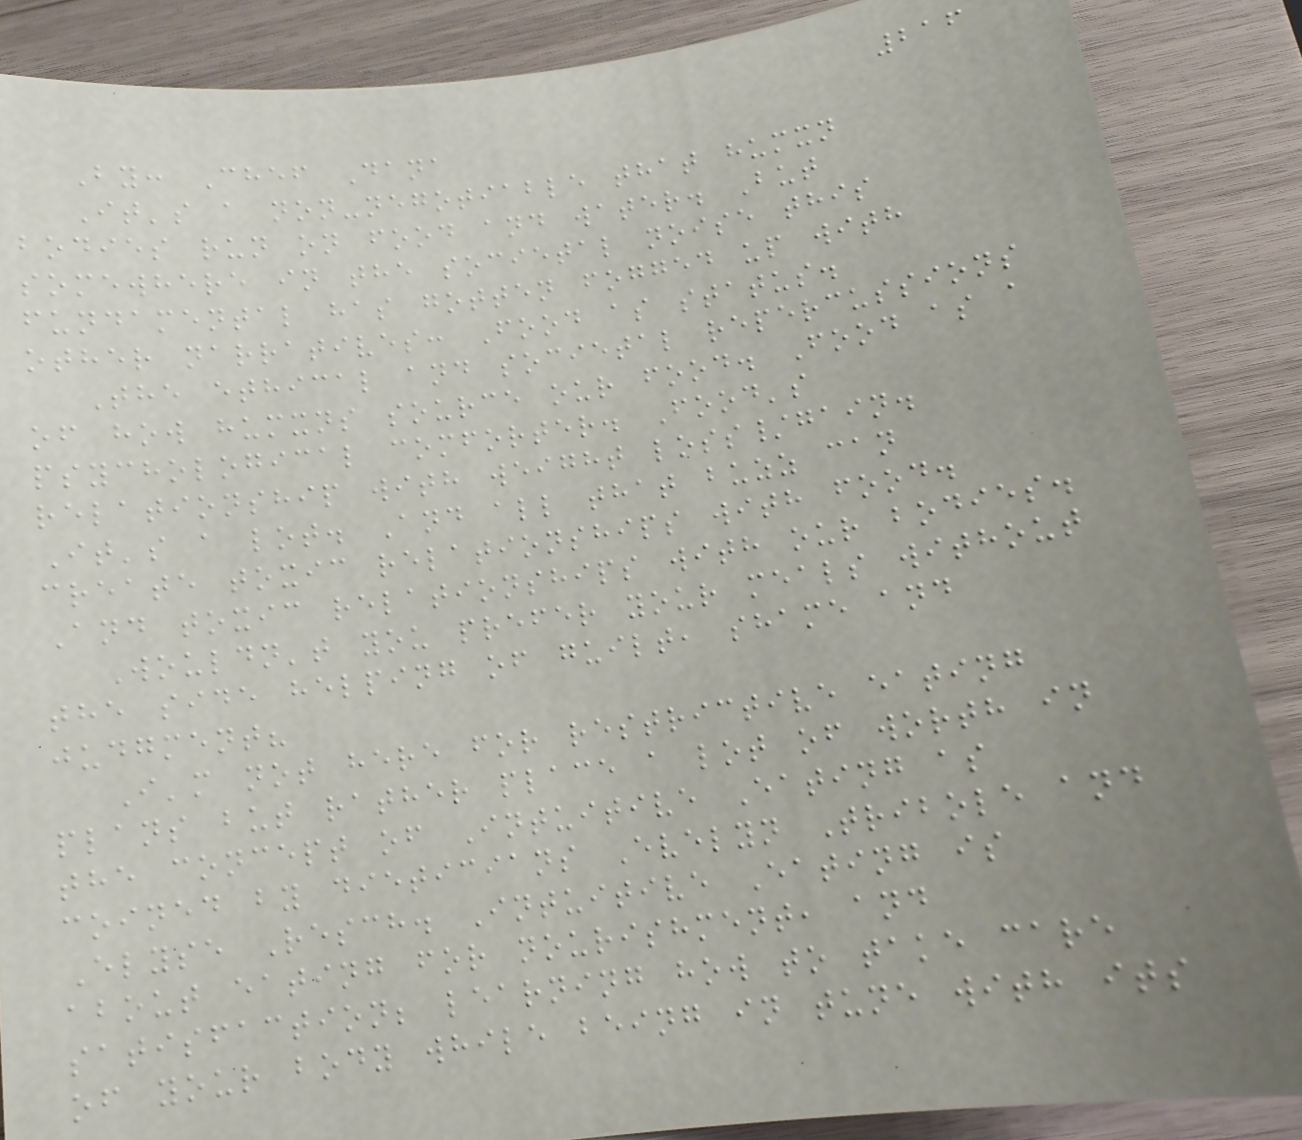216
By: Chef Dana
It's a non-negotiable that humxn
bodies run on food and water. But
somewhere in the societal noise this
fundamental has gotten fogged up with
other narratives: Food as status.
The ethical and societal repercussions
of how humxns source our food. Food as a
psychological comforter. Food's
relationship with weight loss/gain.
It's a lot. And all that buzz can
create toxic relationships with food.
And toxic relationships with our bodies.
Wouldn't you prefer your meals without
the side helping of guilt, shame and
judgment?
I'm not here for restrictive eating
plans but rather place a lot of worth in
the concept of Intuitive Eating as
coined by dieticians Evelyn Tribole and
Elyse Resch. Intuitive Eating is
about eating for nourishment, and
satisfaction; learning how to take care
of your body while being in tune with its
